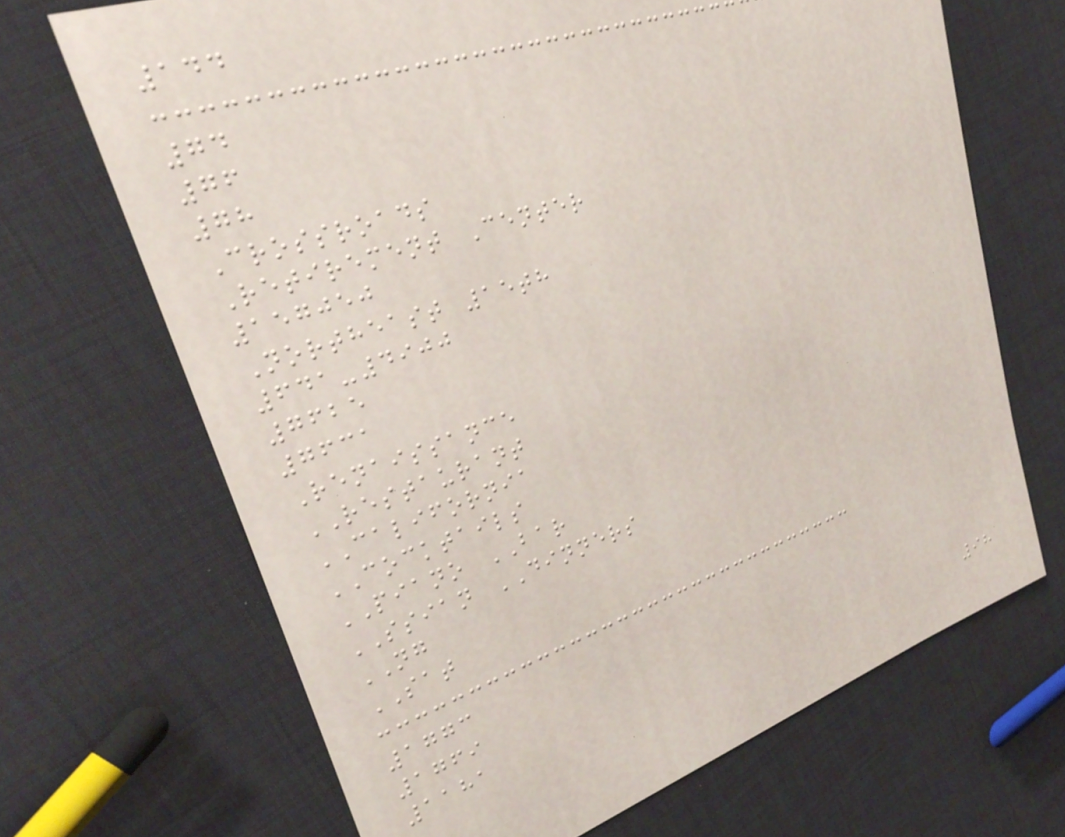144
74
76
78
Crossroads
Retirement Center
157050
Northeast 15th
641-4900
7625
7631
Renaissance
RESTAURANT
CALIFORNIA
COCKTAILS
PIANO BAR
SSIAN DINNERS
NG
SAT
1773
1769
1181
98
